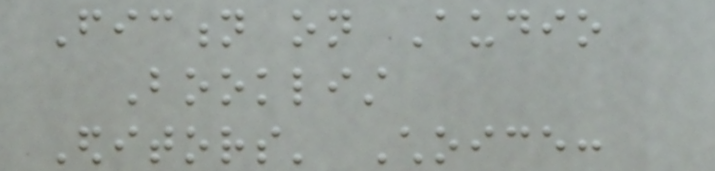Fiction on Audio
Booklist
Editors' Choice:
